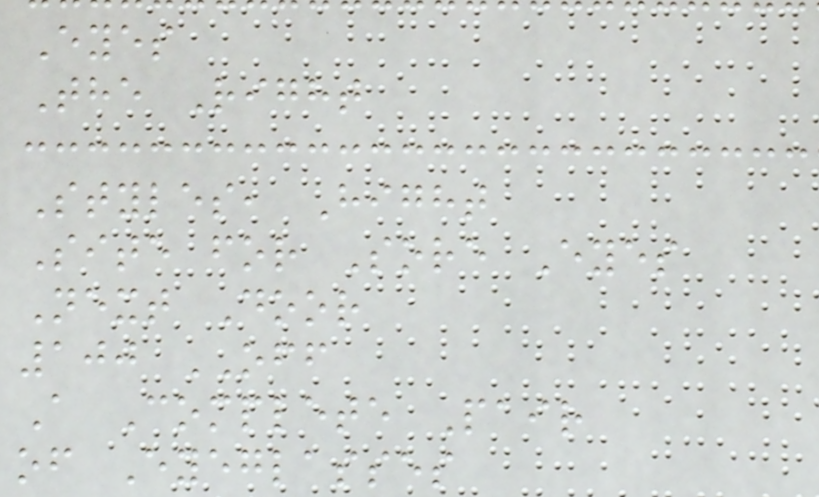Eyes
The Right
Styles, Hight
Site for Sore Eyes
Next Door
100 OFF
A Complete Pair
of Eyeglasses
